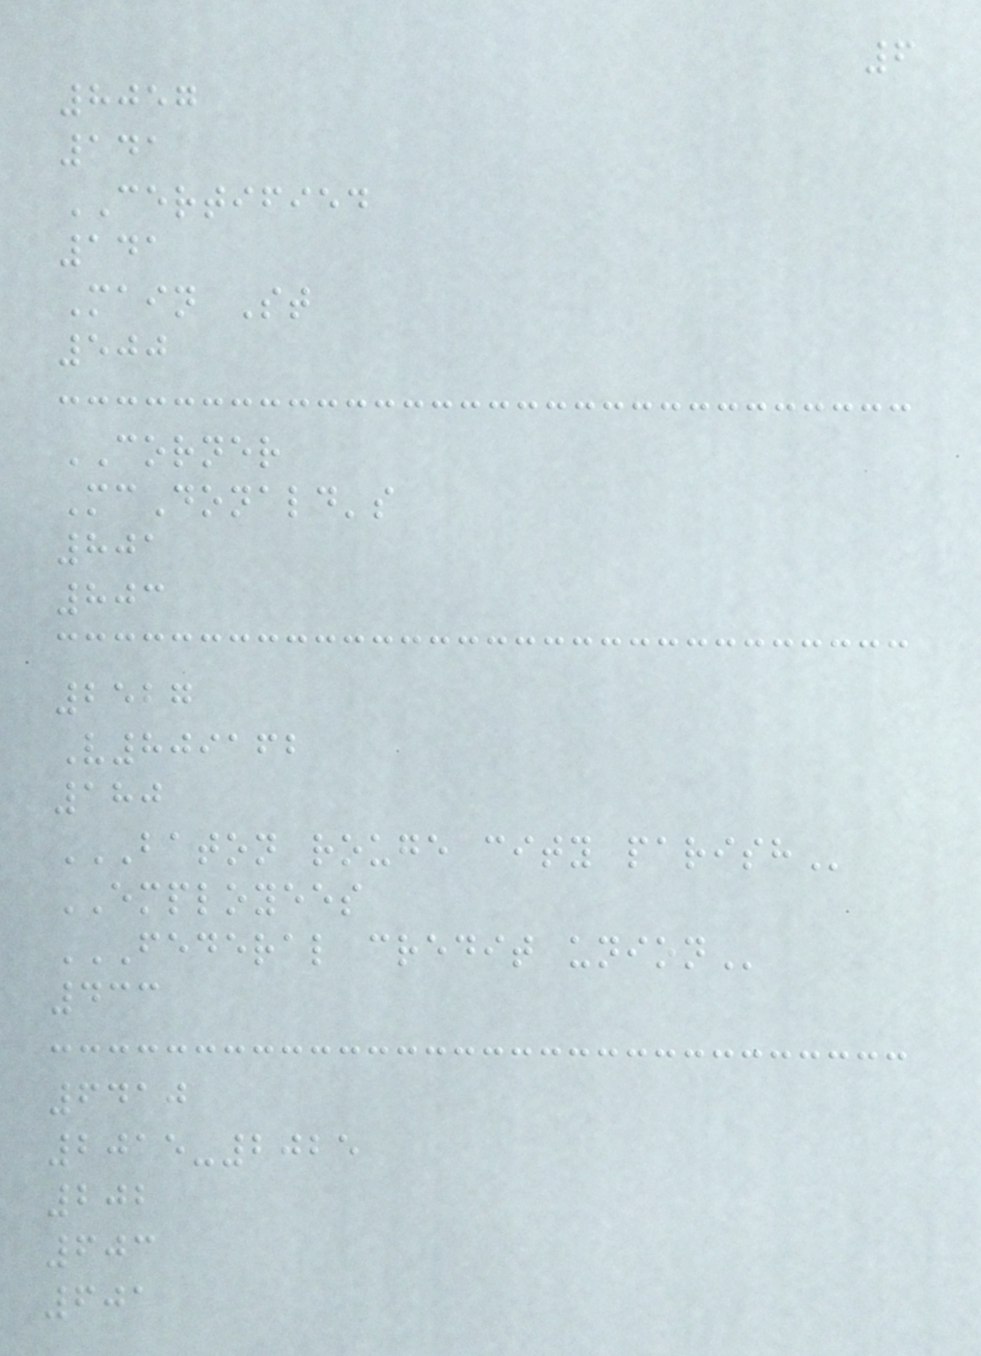6
8057
141
CERTIFIED
141
Main St
500
CORNER
McDonald's
801
803
2527
V809162
180
BATON ROUGE CITY PARISH
EMPLOYEES
FEDERAL CREDIT UNION
433
6410
2015-2025
202
603
601
